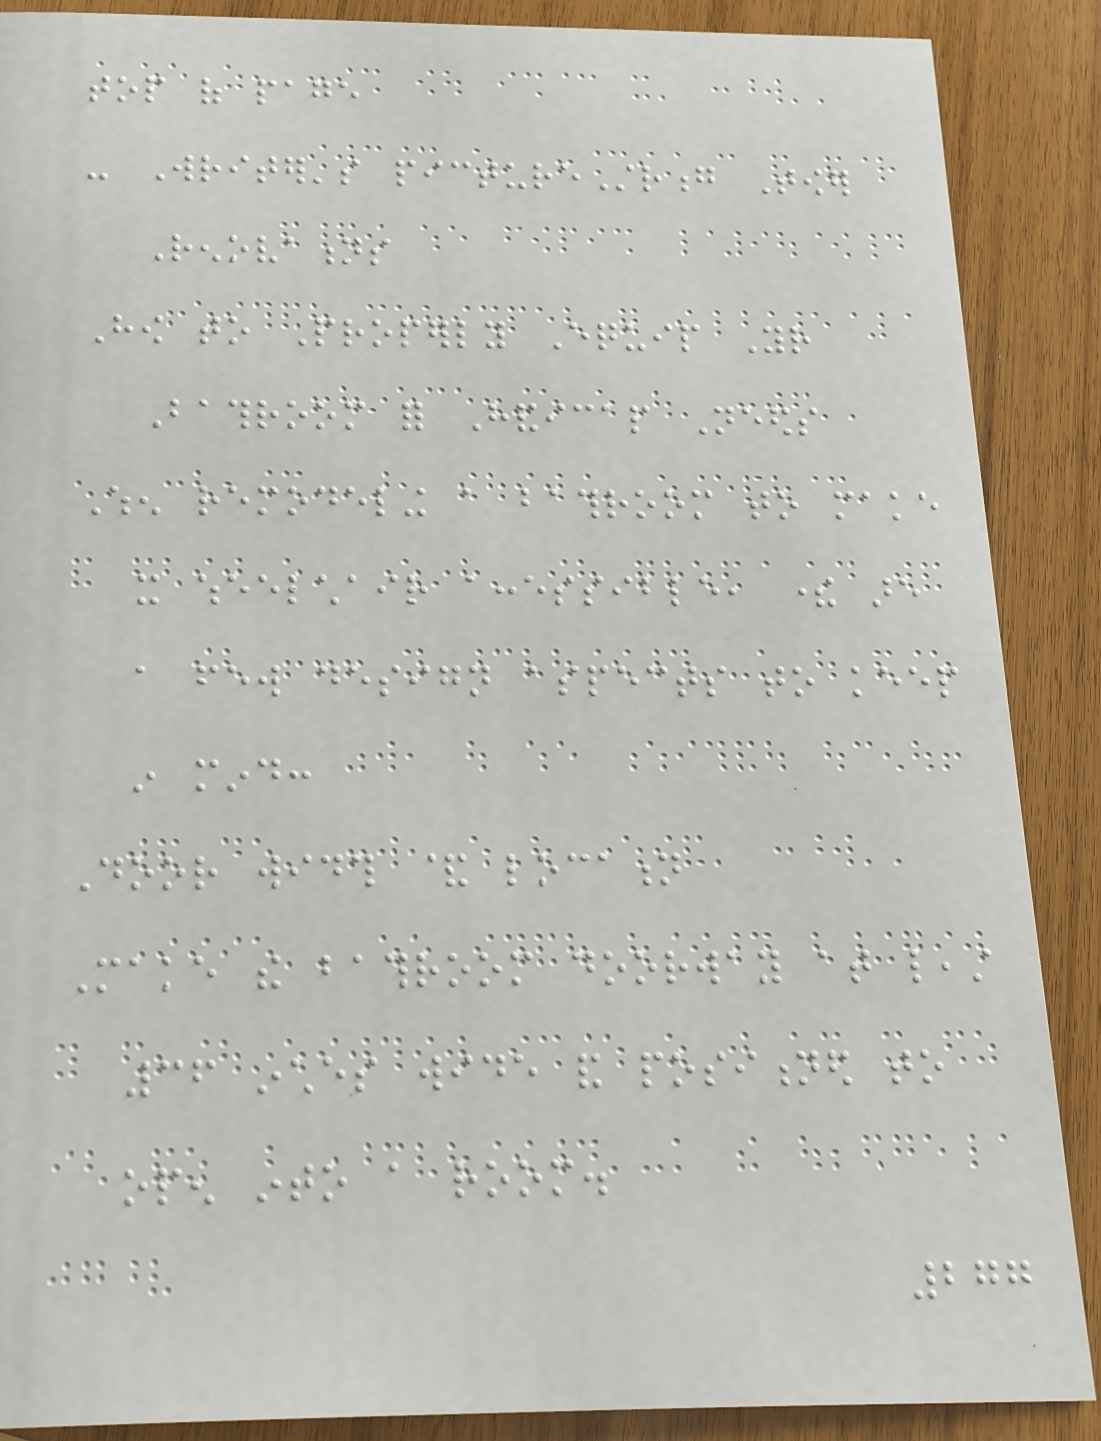top of page
- Writer's pictureStrong Tower
Renovations
How to Properly Equip Your
Bathroom for Handicap Needs
When remodeling a bathroom to make
it wheelchair accessible, there are
a few design aspects to keep
in mind:
Door width & location
Make the bathroom doorway at least
36 inches wide and positioned to
open into a room.
277
